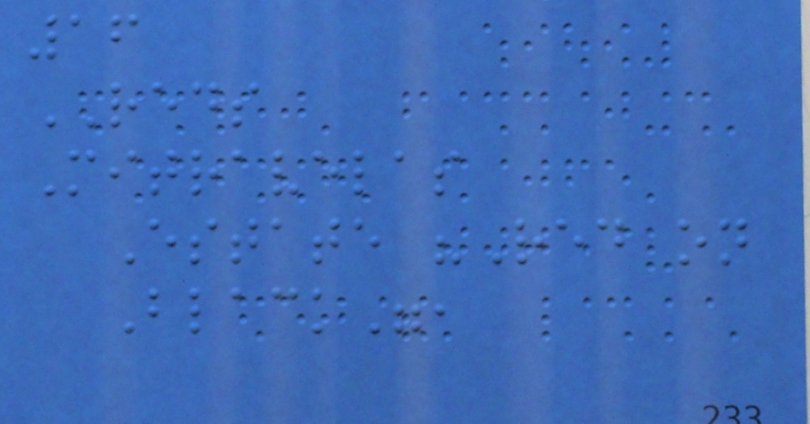16
REDS
Mitravelas
Estate "Red on
Black",
